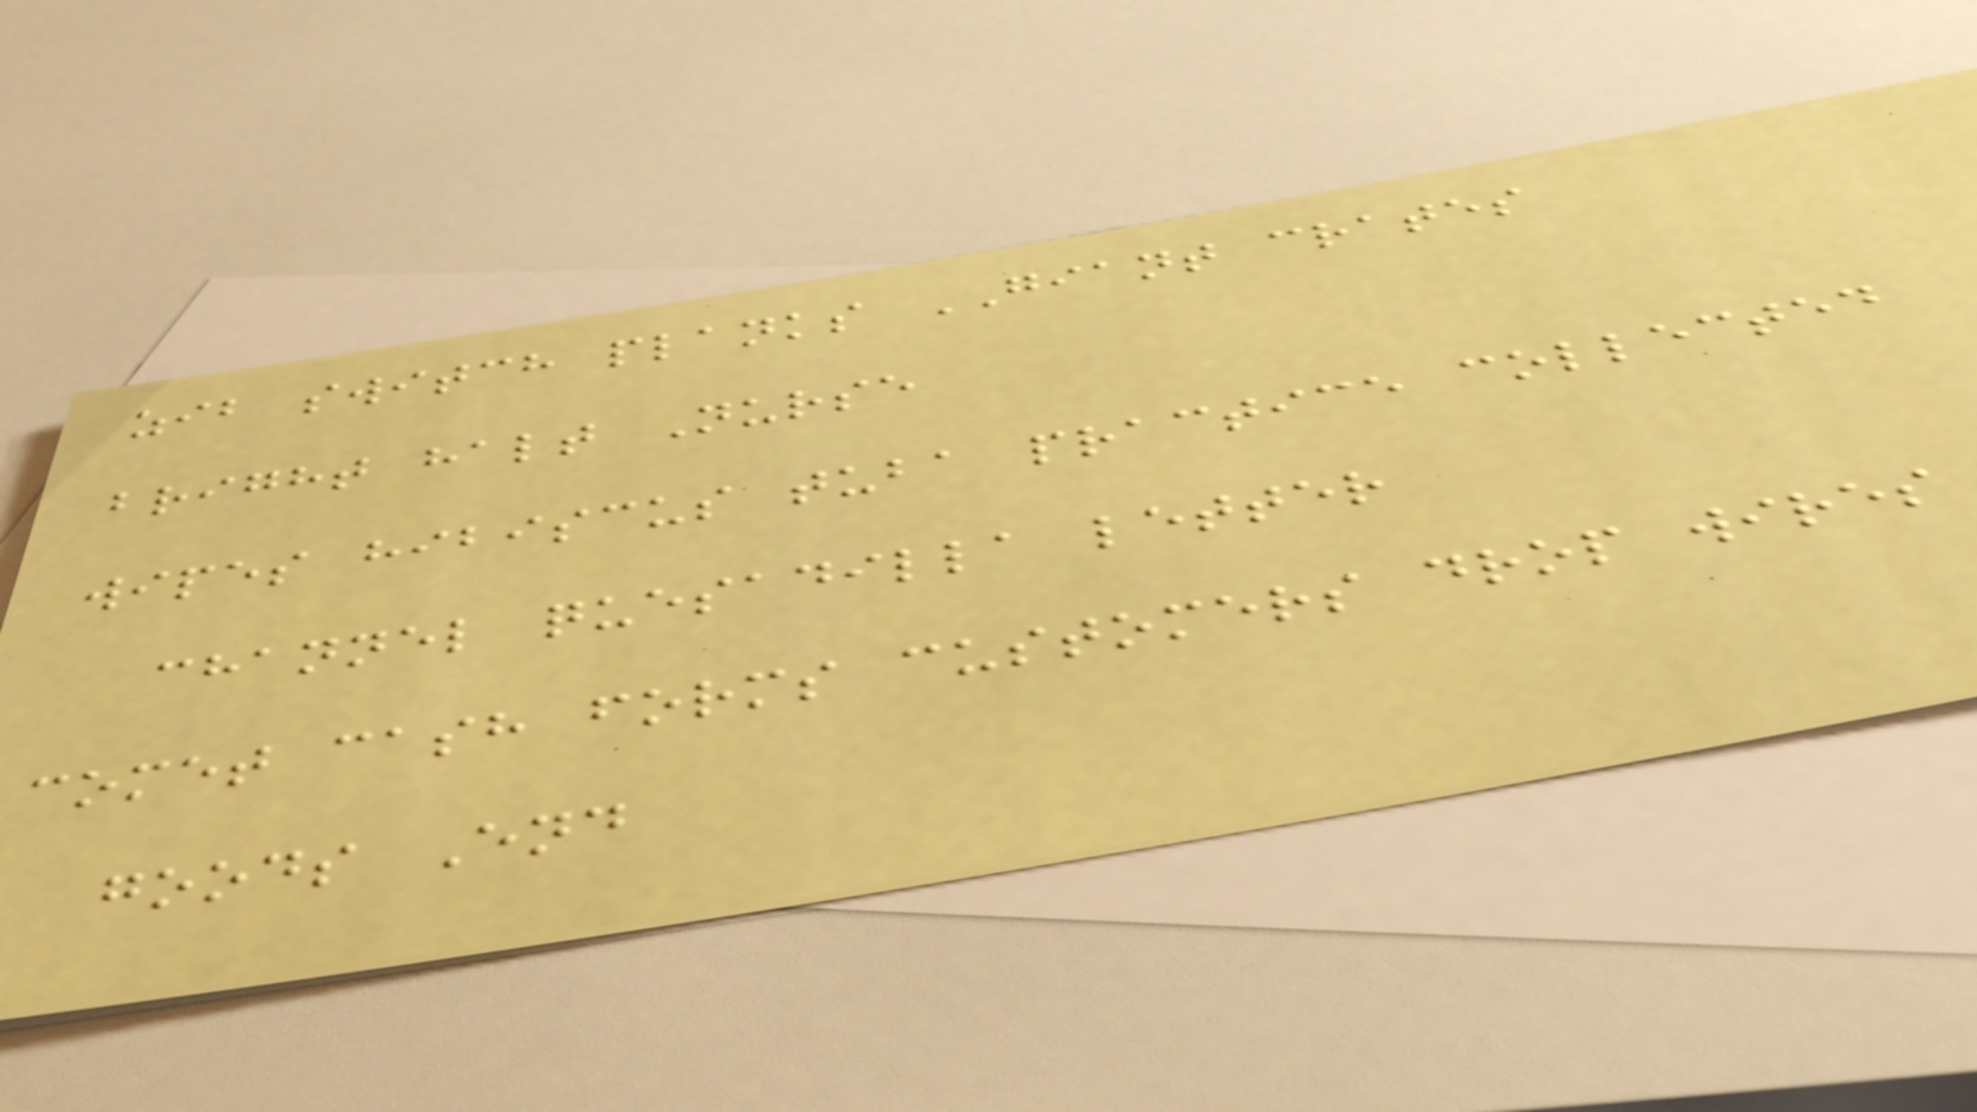zib switch planks GIANT crates
bright halt Nurse
wipes hibiscus tuba practice collected
channel quesadilla letter
comet cash forms customers drop wires
goods End
